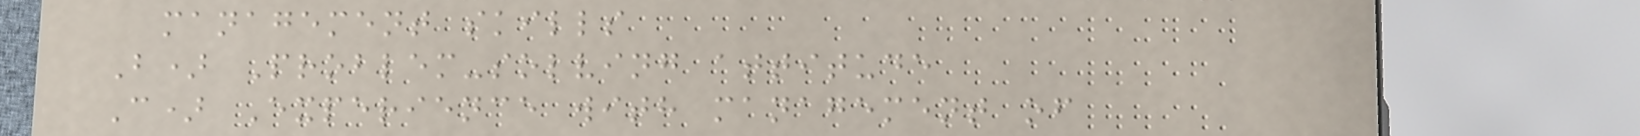management skills
B) Problem-solving attitude
C) Experience with management of
